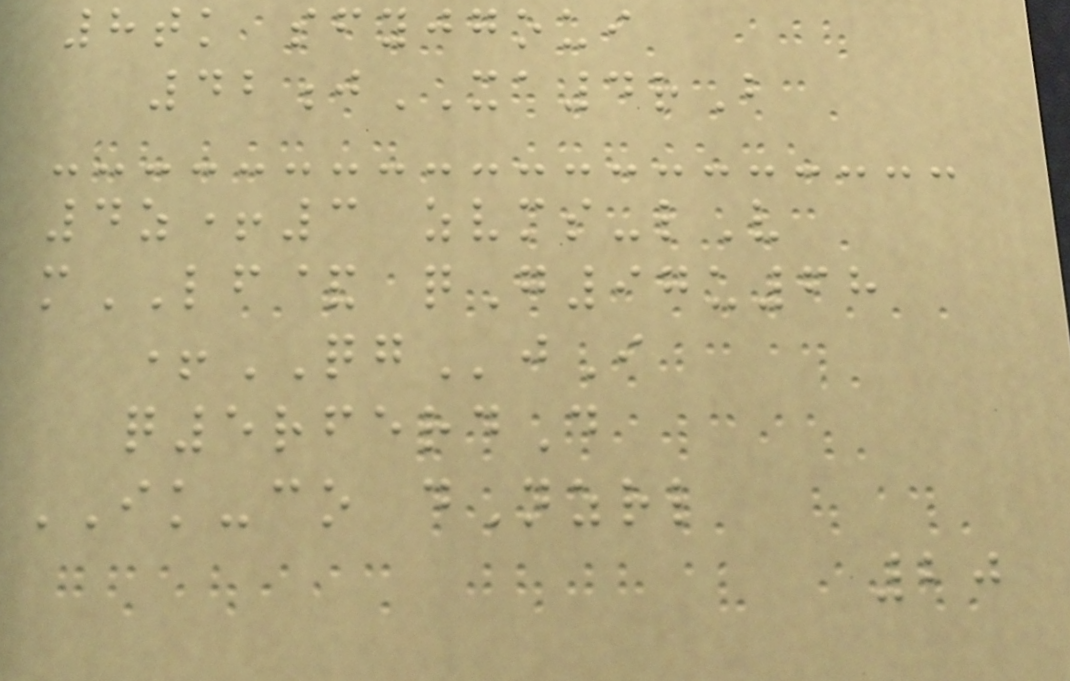8tk sfyjgoui
42jXA4rB
4z+3 zvms-lV
mLF& qG97u68
+QGjI
q5rferdD
IK-co dNzrl
20
